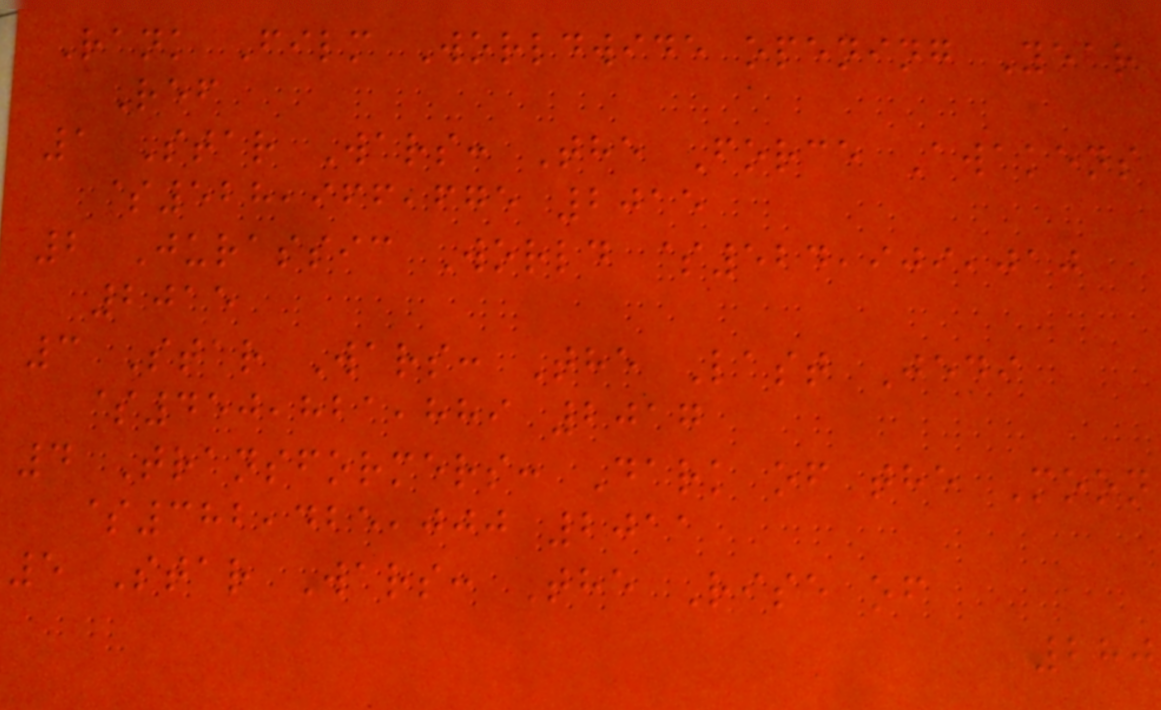Rank Film Worldwide opening Year
Ref
1 Star Wars: The Force Awakens
$528,966,675 2015
2 Jurassic World $524,909,010
2015
3 Star Wars: The Last Jedi
$450,821,889 2017
4 Transformers: Dark of the Moon
$382,425,000 2011
5 Star Wars: The Rise of
280
